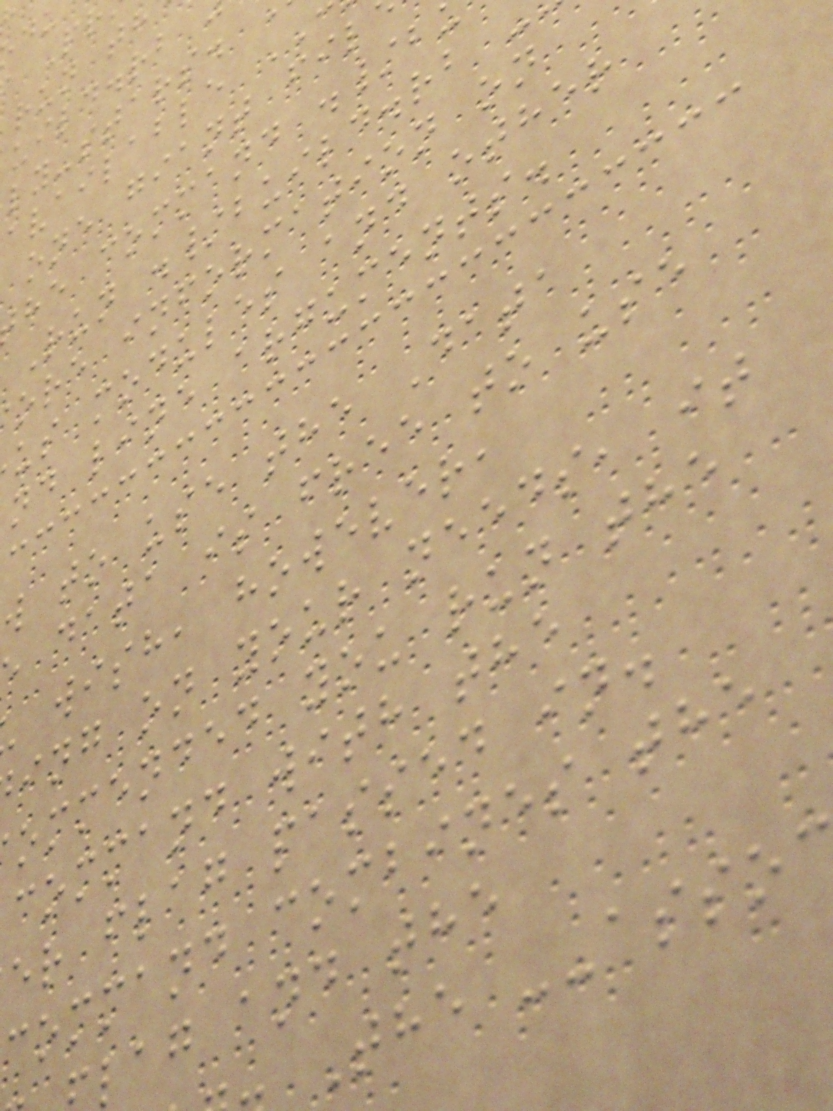run th
uild.rb
ly-stars.
available
one giant fil
he command ./b
Run ./build.rb
ore information on
us modules and other
nd line arguments.
w to use the Data
data is free to use
wish, however,
ing on your needs, it
ommended you run the
command with the
er flag passed in.
command combines the
lag and the
The --asso
